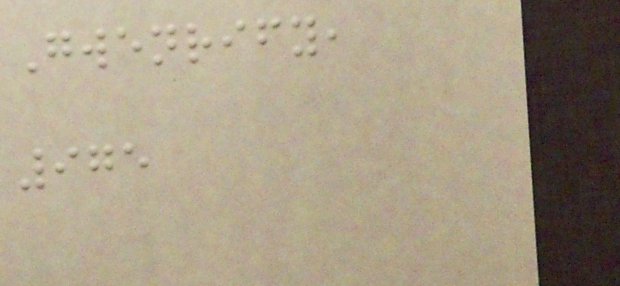Gwenrify,
975
